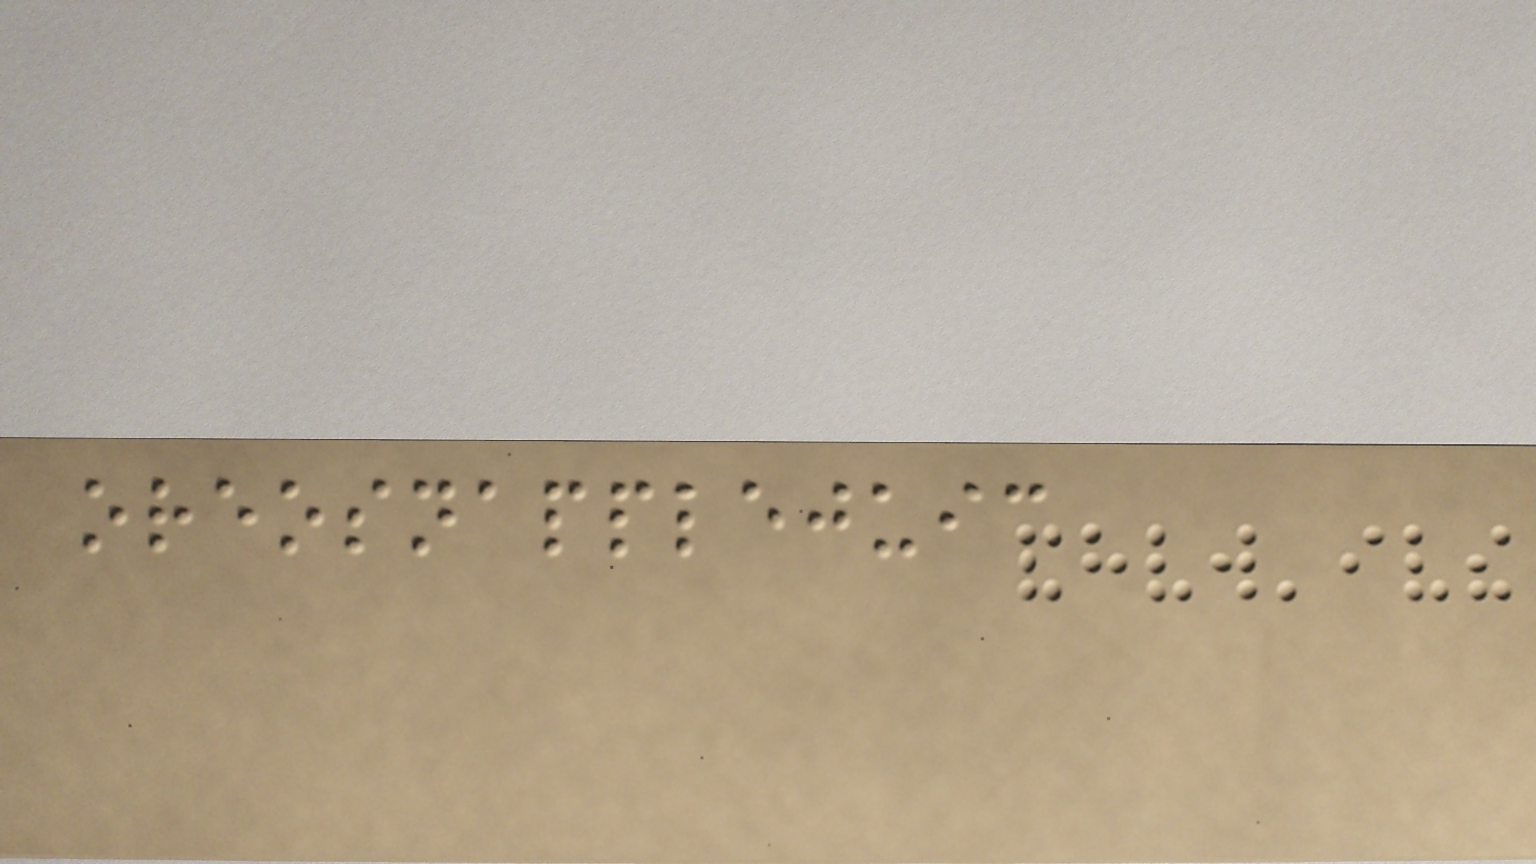oreosnapplejuic
